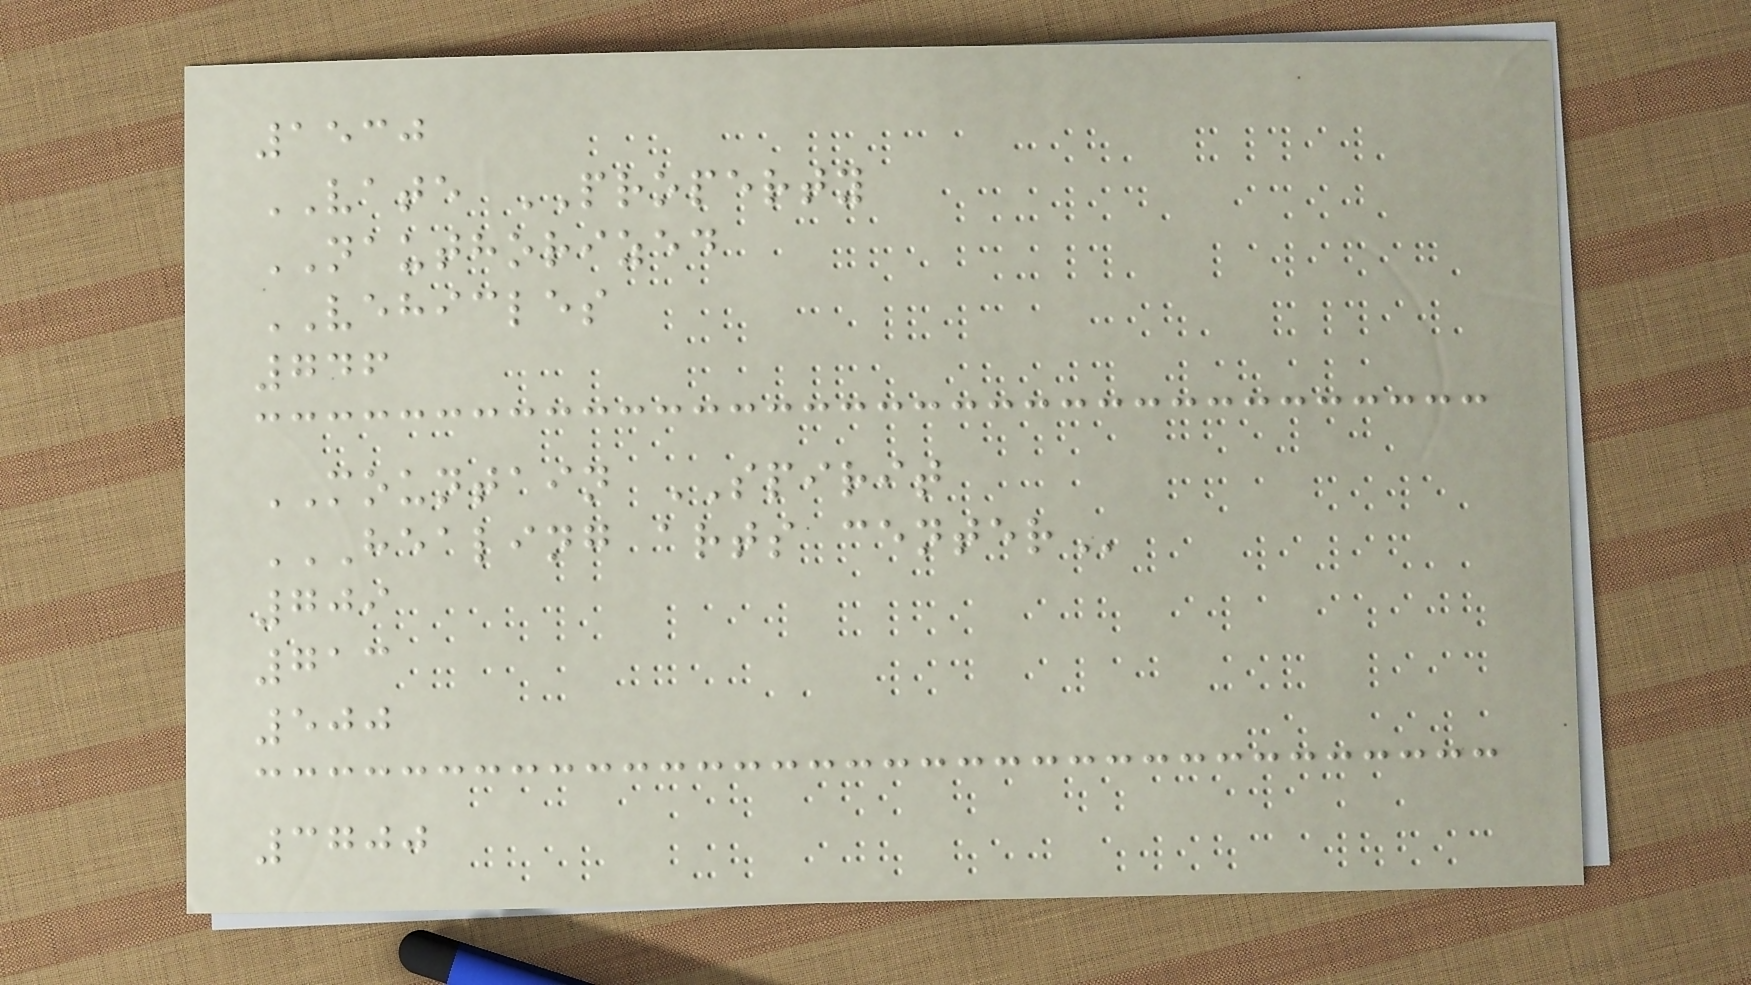1530
VATE PROPERTY
NAUTHORIZED
VEHICLES
746
MOUNTAIN SPIRIT
HEALING ARTS CENTER
709
713
500
3700
